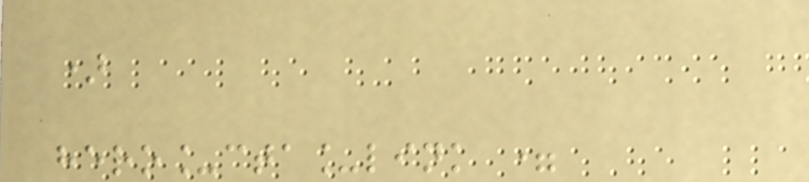)
hero_cta_link =
